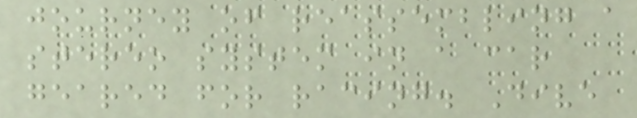journey of reassembling a
stereo system in a car
geared for racing. Dive
